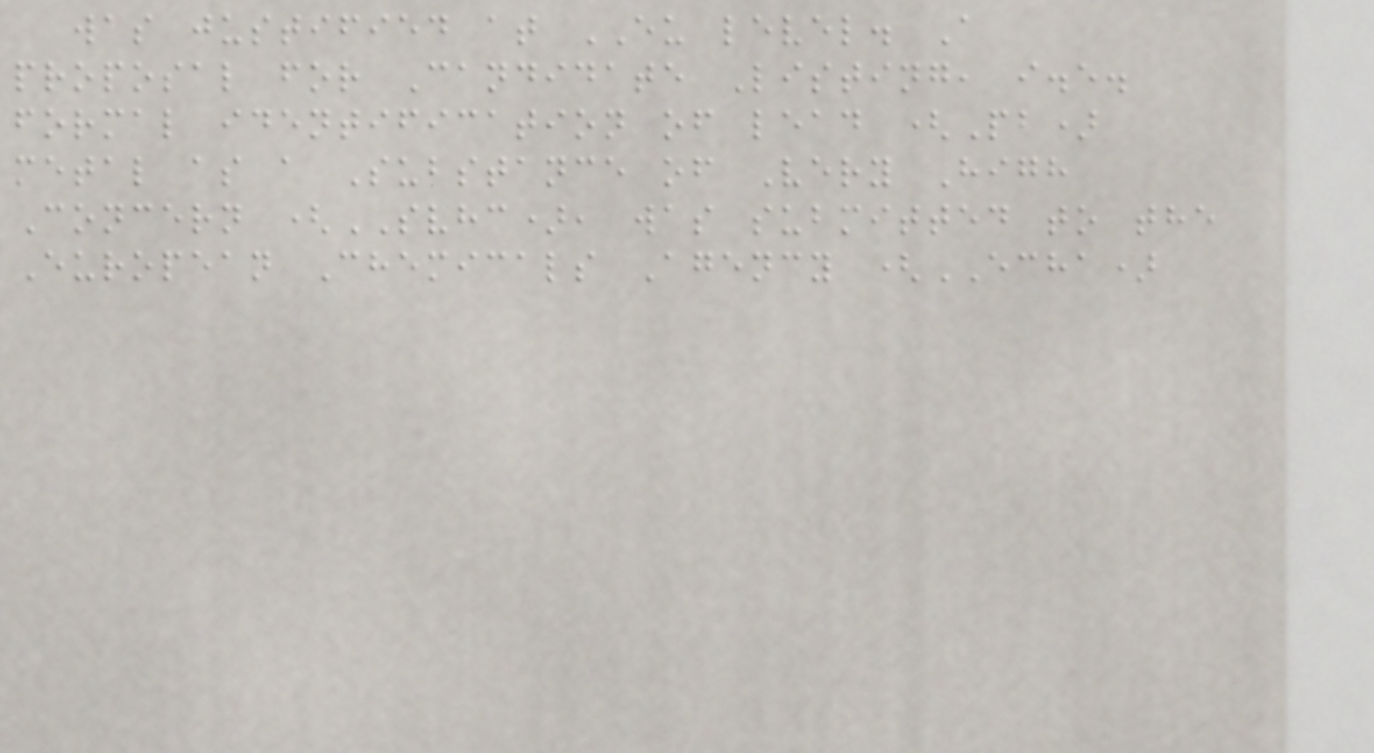was justified at EU level. A
proposal for Candidate Listing, i.e.
formal identification of lead (Pb)
metal as a Substance of Very High
Concern (SVHC), was submitted to the
European Chemicals Agency (ECHA)
